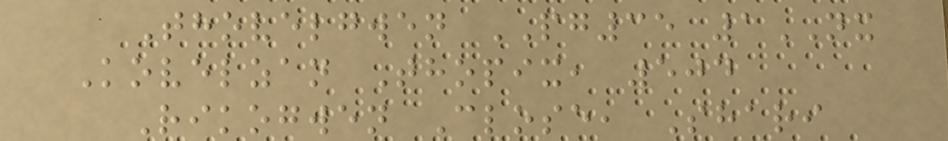Thovelgwen PG35 1NX
Kovelzan Thopix, 504
Rikogwen Close, Shari
